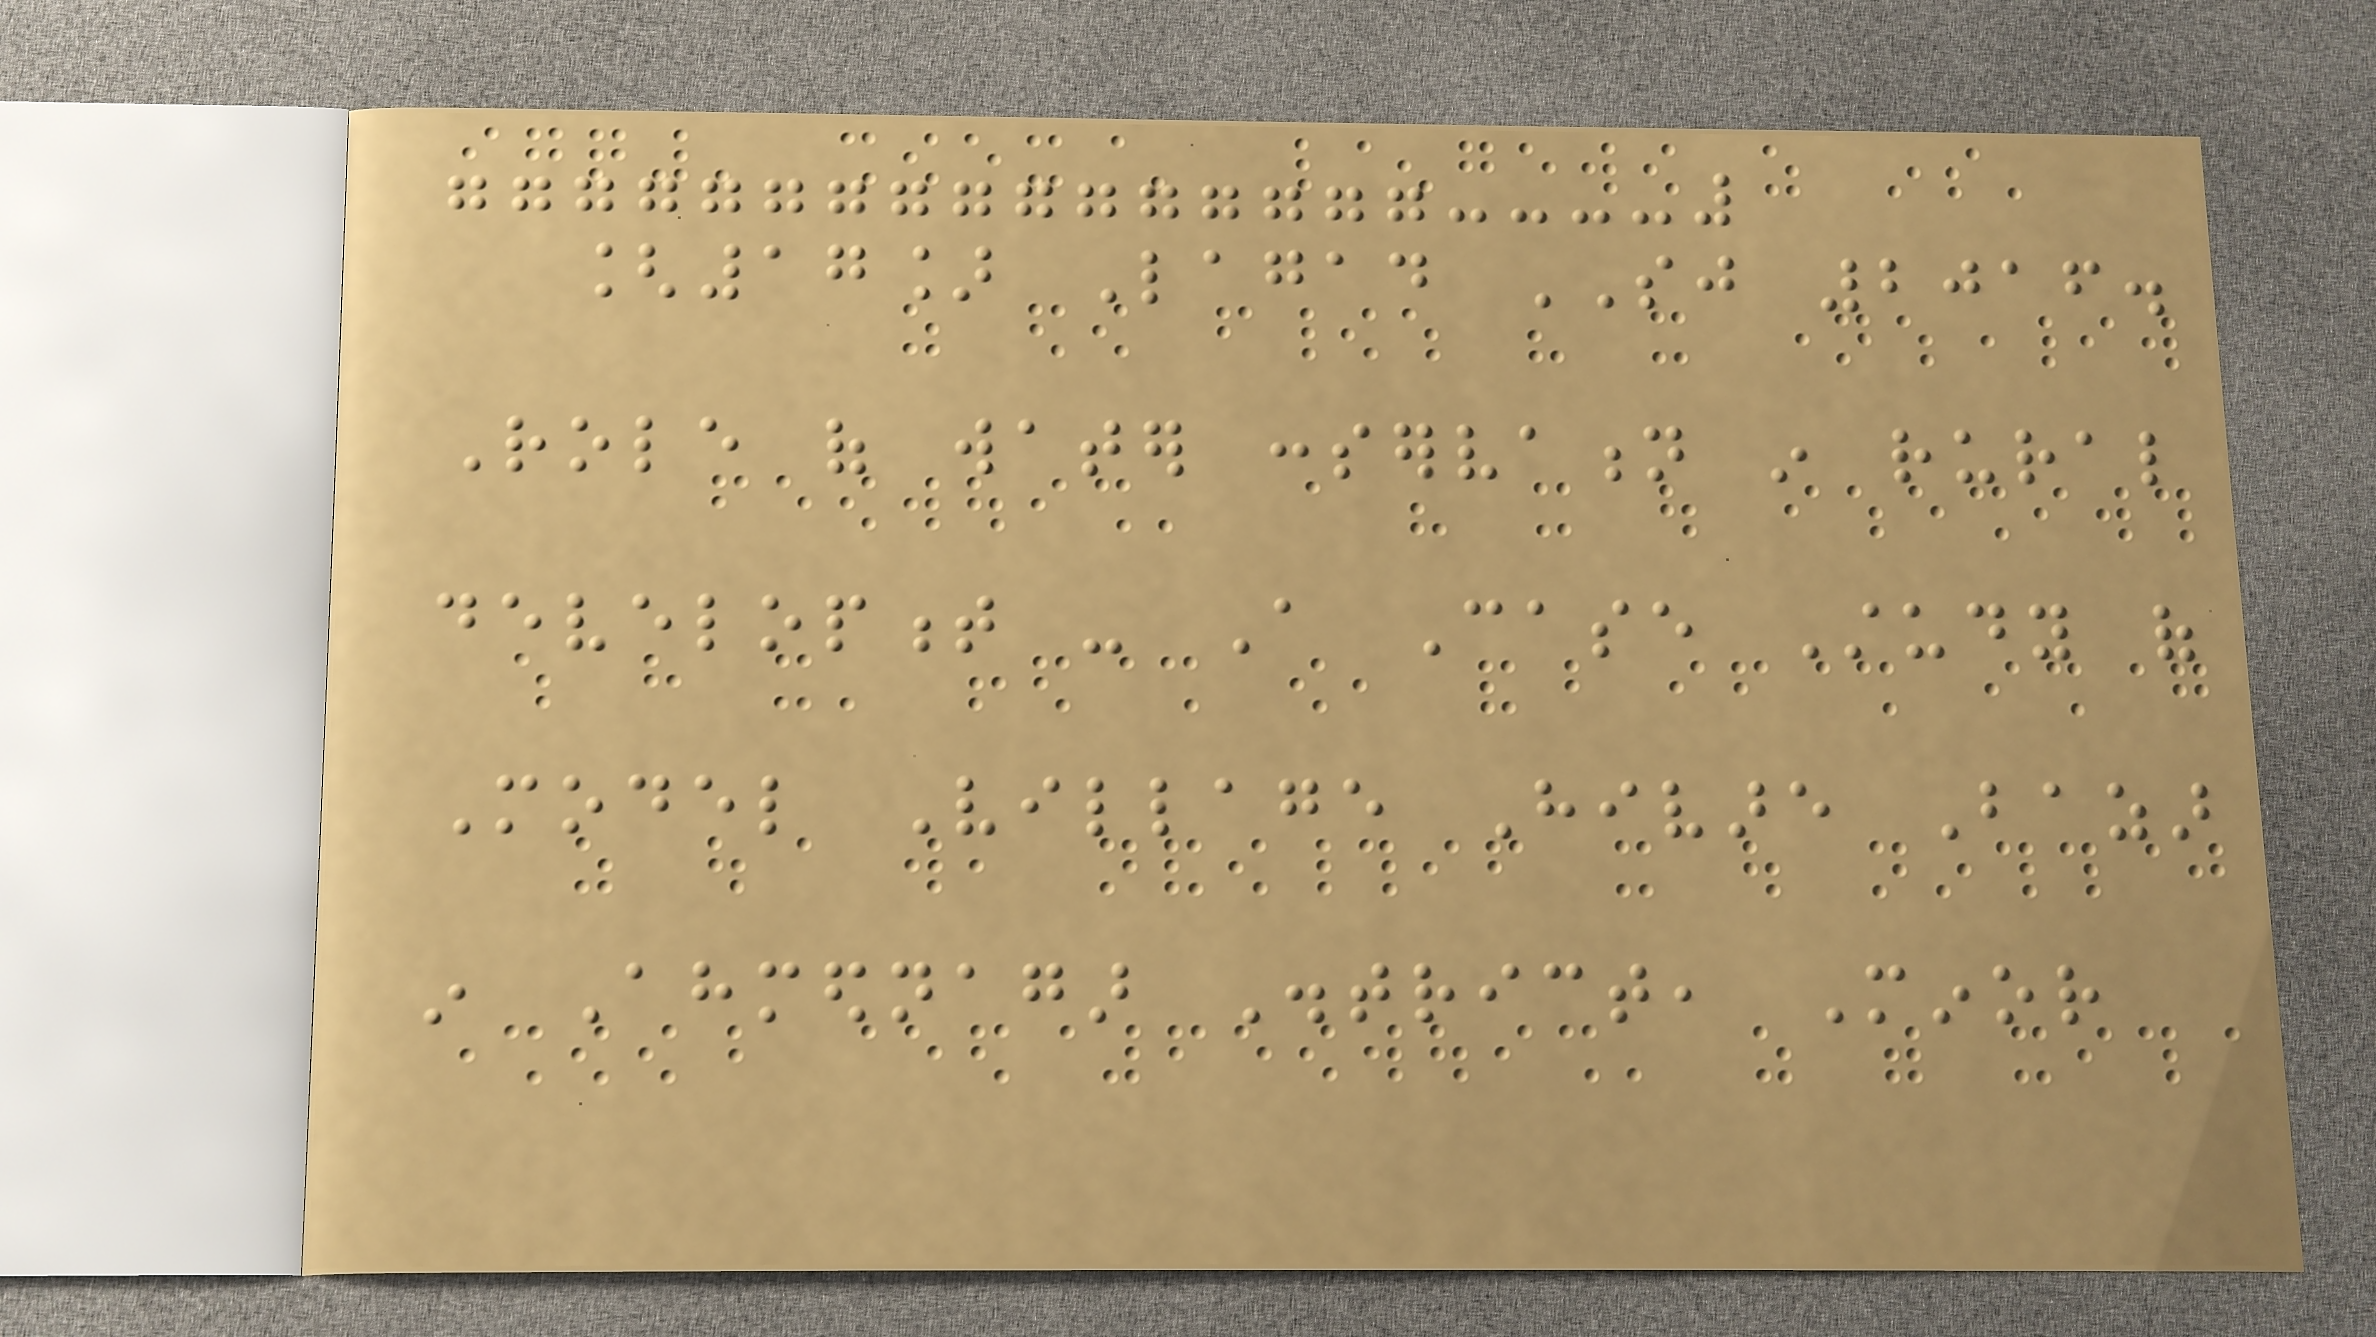[17] Lagad SJ 2016.
Role of water conservation in rural
development - A Case Study of
Model Village Hivare Bazar
in Ahmednagar District, Minor
